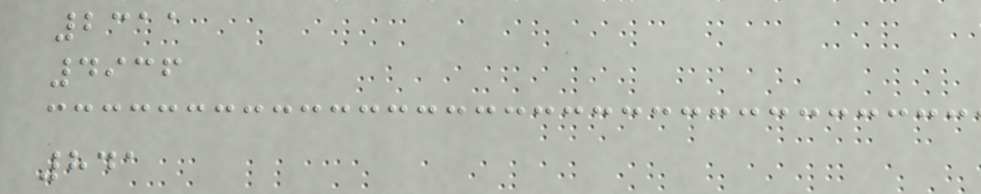2311
4936
841
